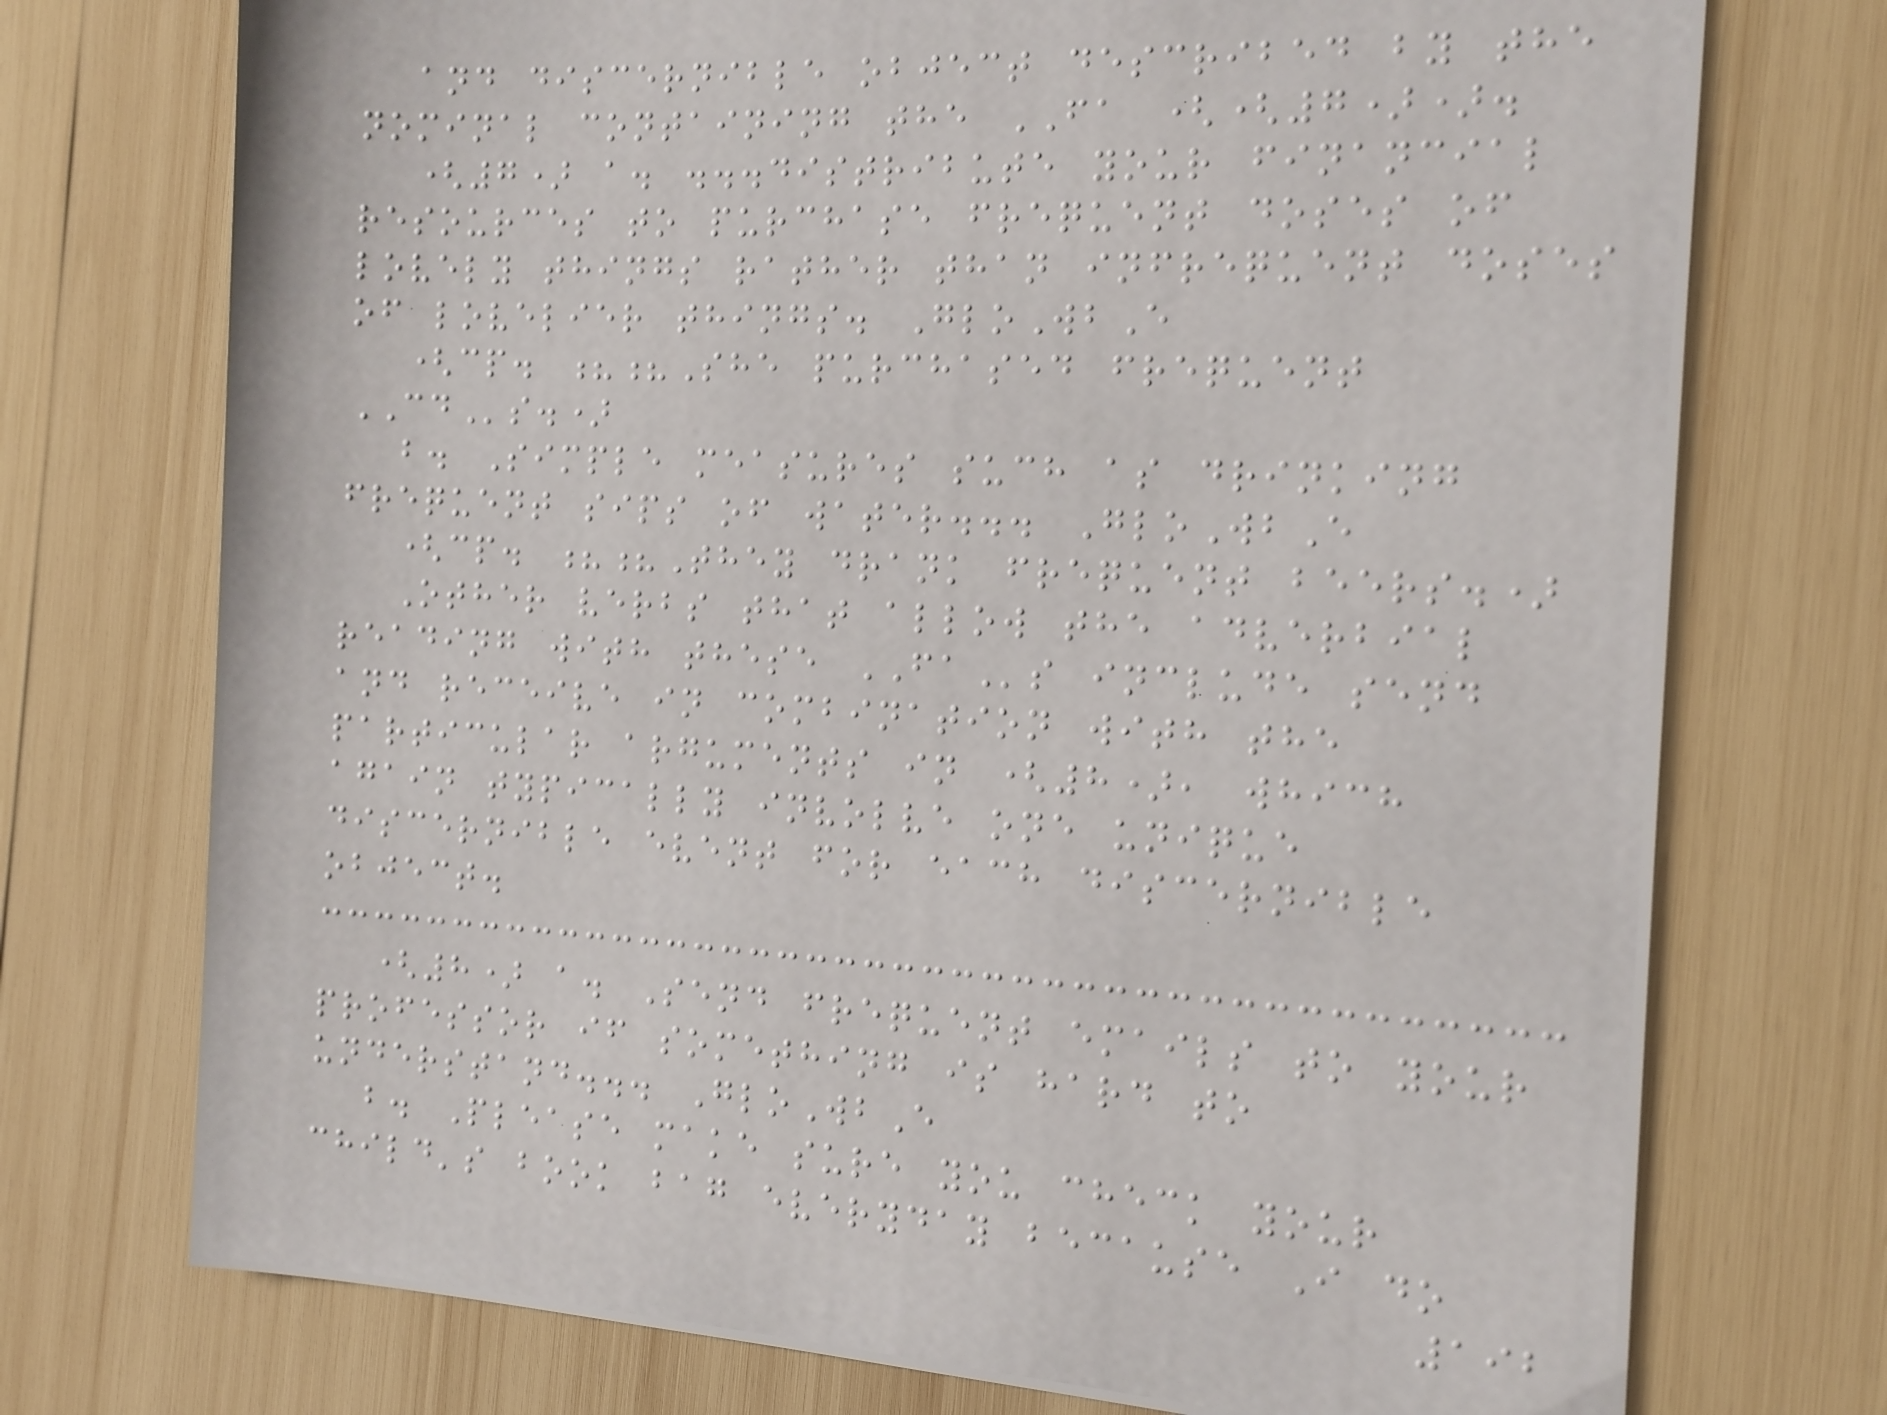and discernible object described by the
nominal containing the FA ((7)).
(7) a. ...distribute your financial
resources to purchase frequent doses of
lovely things rather than infrequent doses
of lovelier things. GloWbE
(cp. ??She purchased frequent
CDs.)
b. Simple measures such as drinking
frequent sips of water... GloWbE
(cp. ??They drank frequent beers.)
Other verbs that allow the adverbial
reading with these FAs include send
and receive in combination with the
particular arguments in (8), which
again typically involve one unique
discernible event for each discernible
object.
(8) a. Send frequent emails to your
professor if something is hard to
understand... GloWbE
b. Please make sure you check your
child's book bag everyday because I do
192
